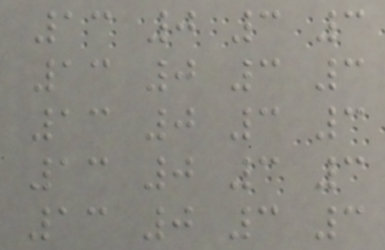13 0 3 3
13 0 3 3
13 0 3 3
13 0 3 3
13 0 3 3
